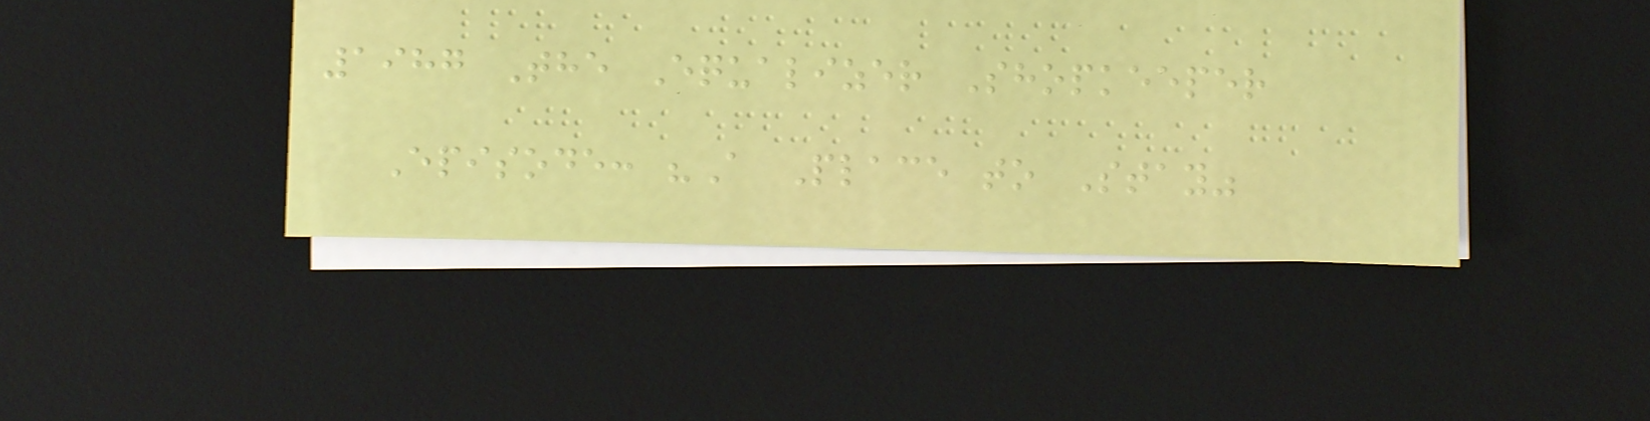1987 The Equalizer Shopkeeper
Episode: "A Place to Stay"
